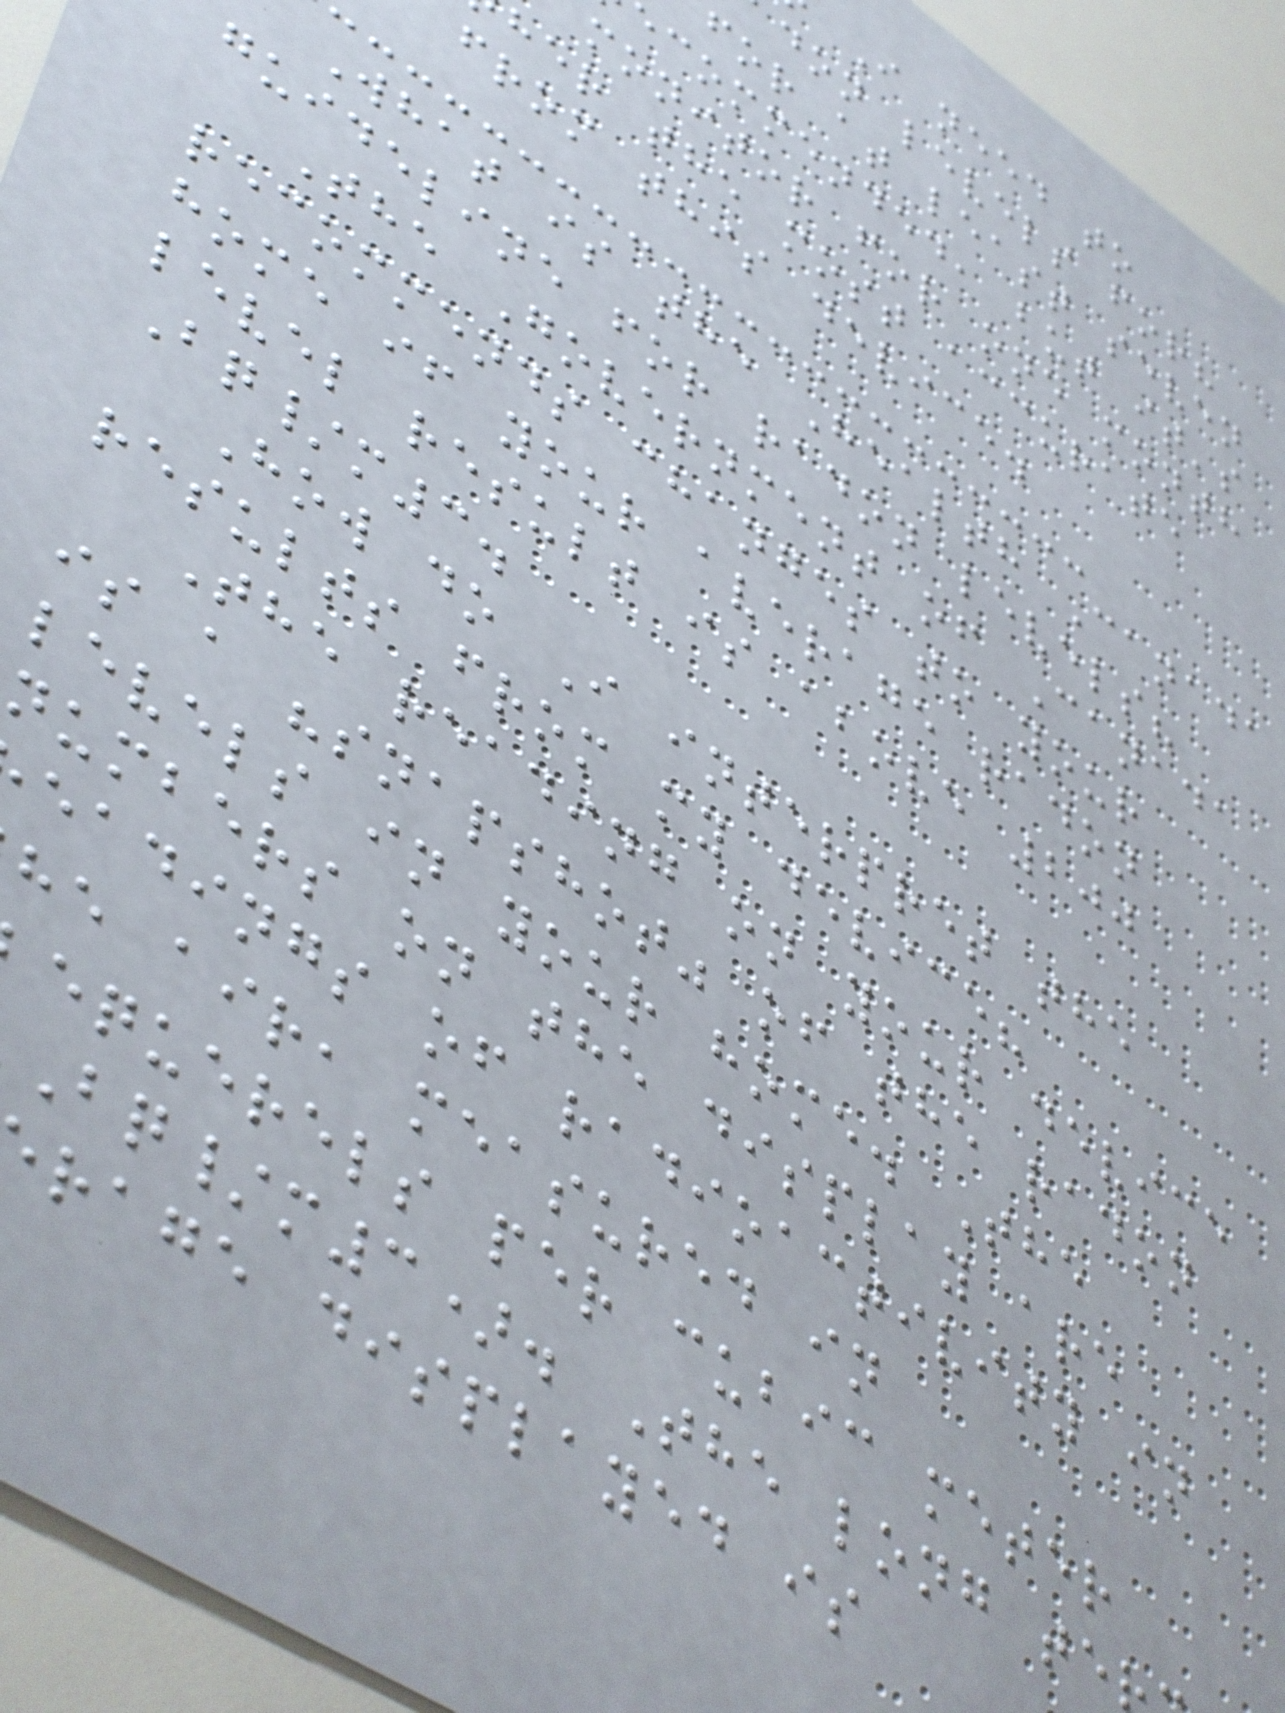I need to
don levels for?
for at least seven
commended, but it's
monitor for one month
her the most accurate
from this device.
What is the Health Canada
guideline for radon levels?
The Government of Canada
recommends changes to your
home if your average radon
level result is above 200
Bq/m3.
How do I interpret the
results from my device?
The reading on your device
is a "snapshot" of the radon
levels in your home. The
numbers on the display are
eadings of radioactivity in
he air, measured in
equerels per cubic meter
Bq/m3). The long te
rage displayed is
